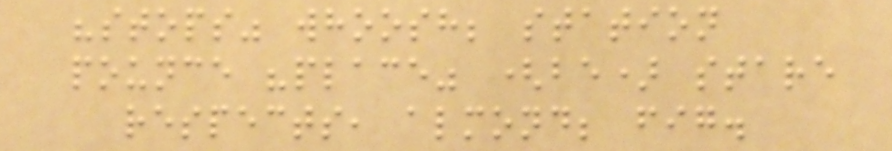"stops" whoosh; station
pounce "place" (be) stare
respects, almond; fig.
